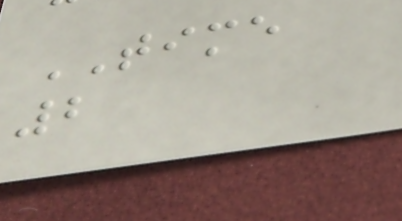TIME
2
